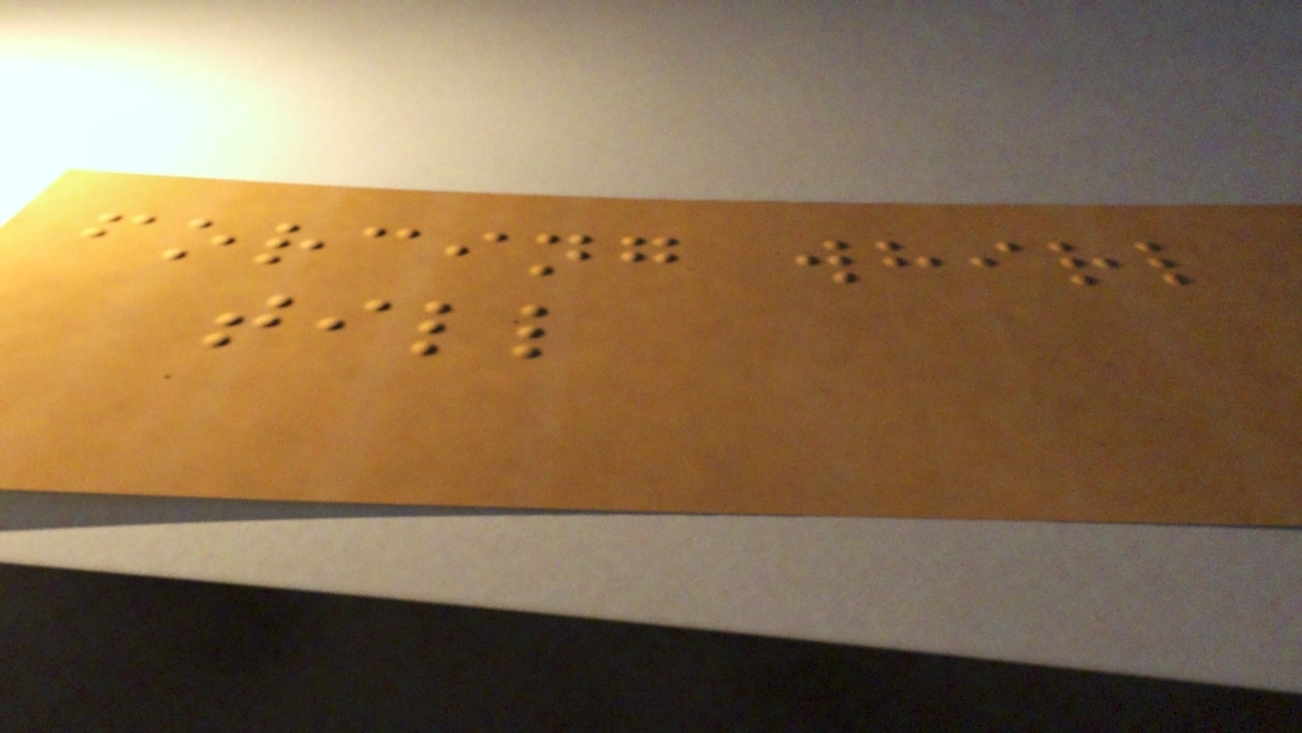forcing whirl
till
